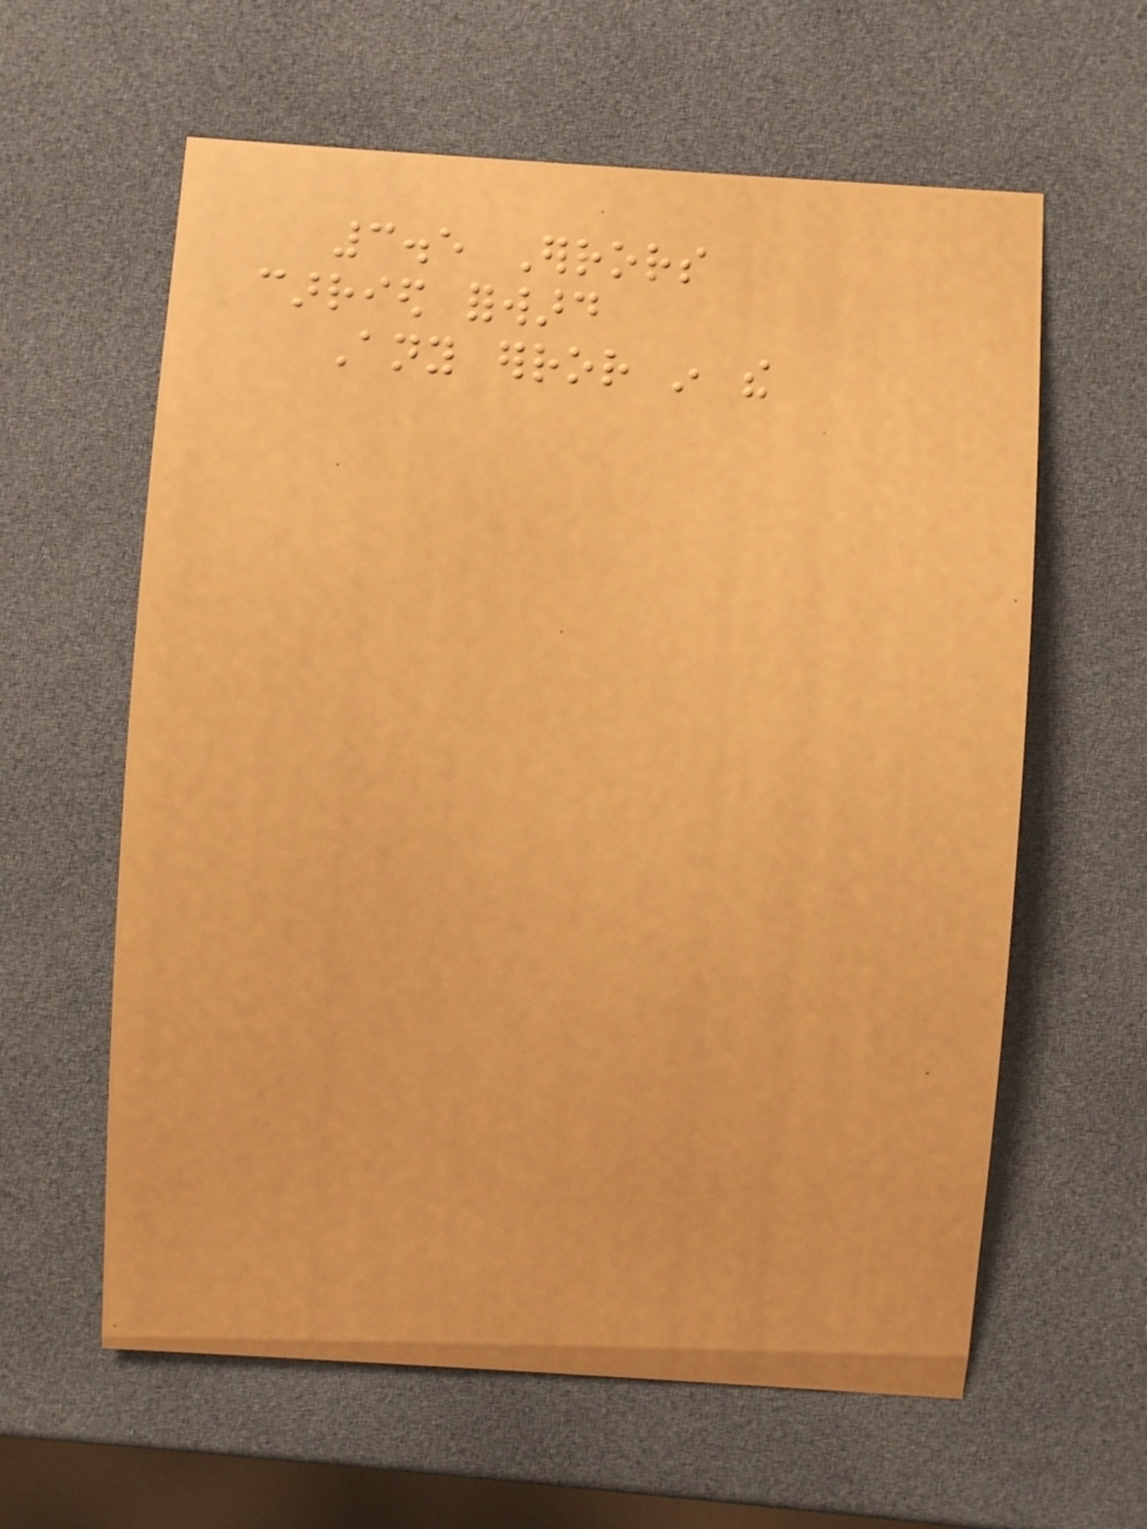3.5 Errors
carried forward
Any error in the
